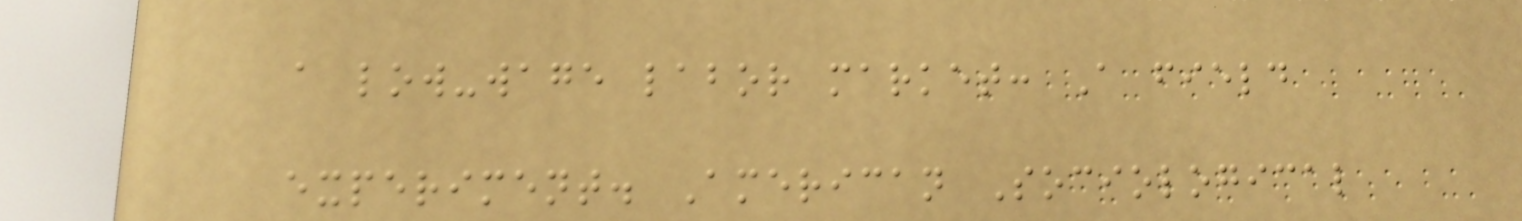a low-wage labor market: A field
experiment. American Sociological
